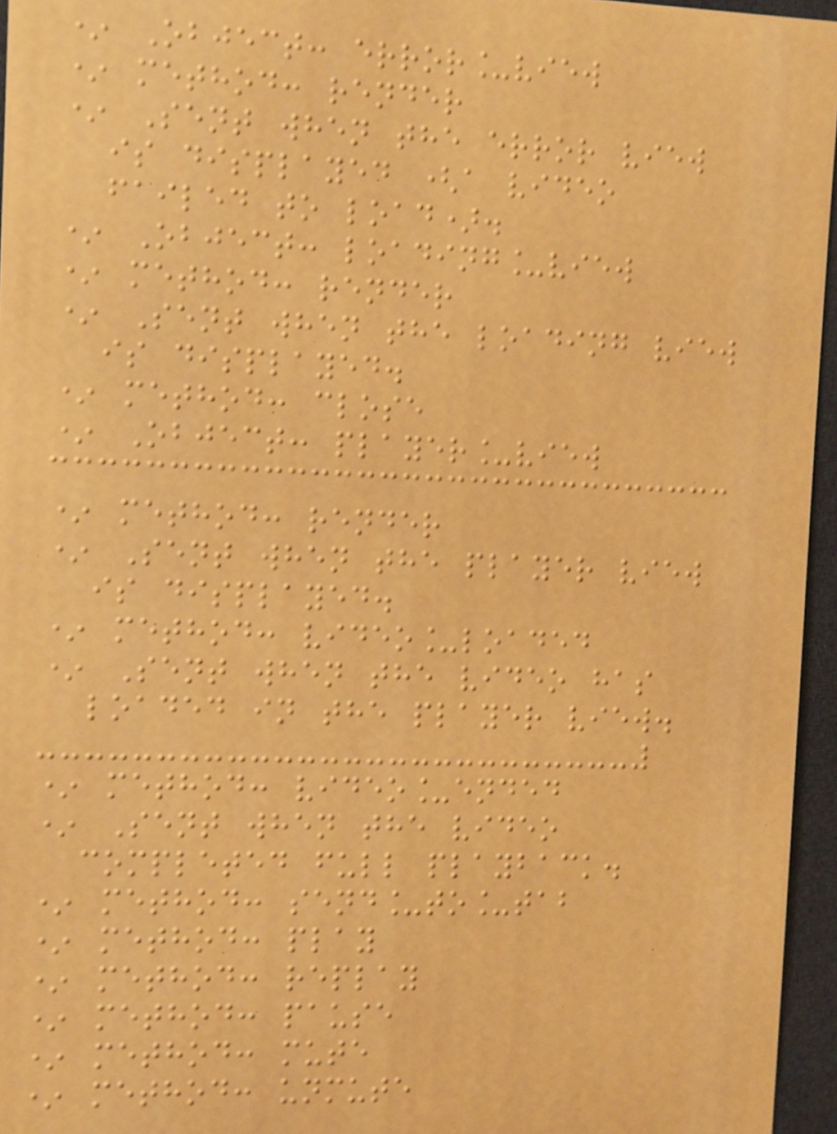* Object: error_view
* method: render
* Sent when the error view
is displayed (a video
failed to load).
* Object: loading_view
* method: render
* Sent when the loading view
is displayed.
* method: close
* Object: player_view
* method: render
* Sent when the player view
is displayed.
* method: video_loaded
* Sent when the video has
loaded in the player view.
* method: video_ended
* Sent when the video
completed full playback.
* method: send_to_tab
* method: play
* method: replay
* method: pause
* method: mute
* method: unmute
